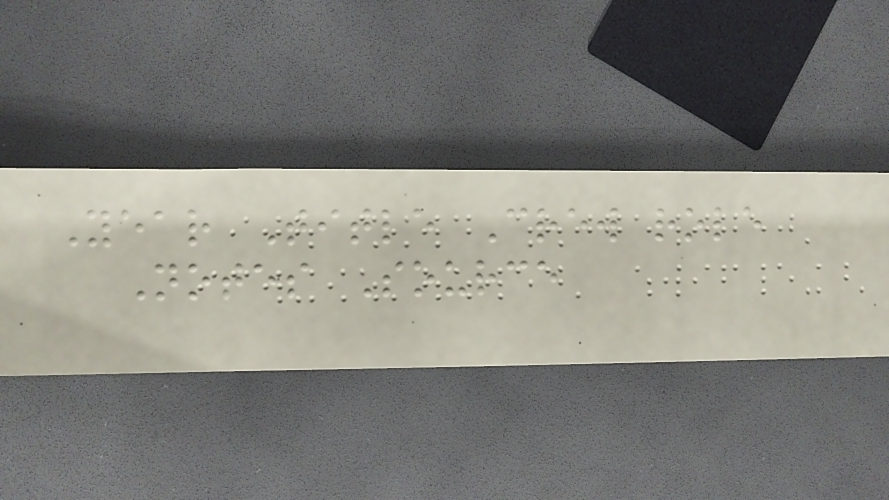Year Title Crew role
Notes Source
